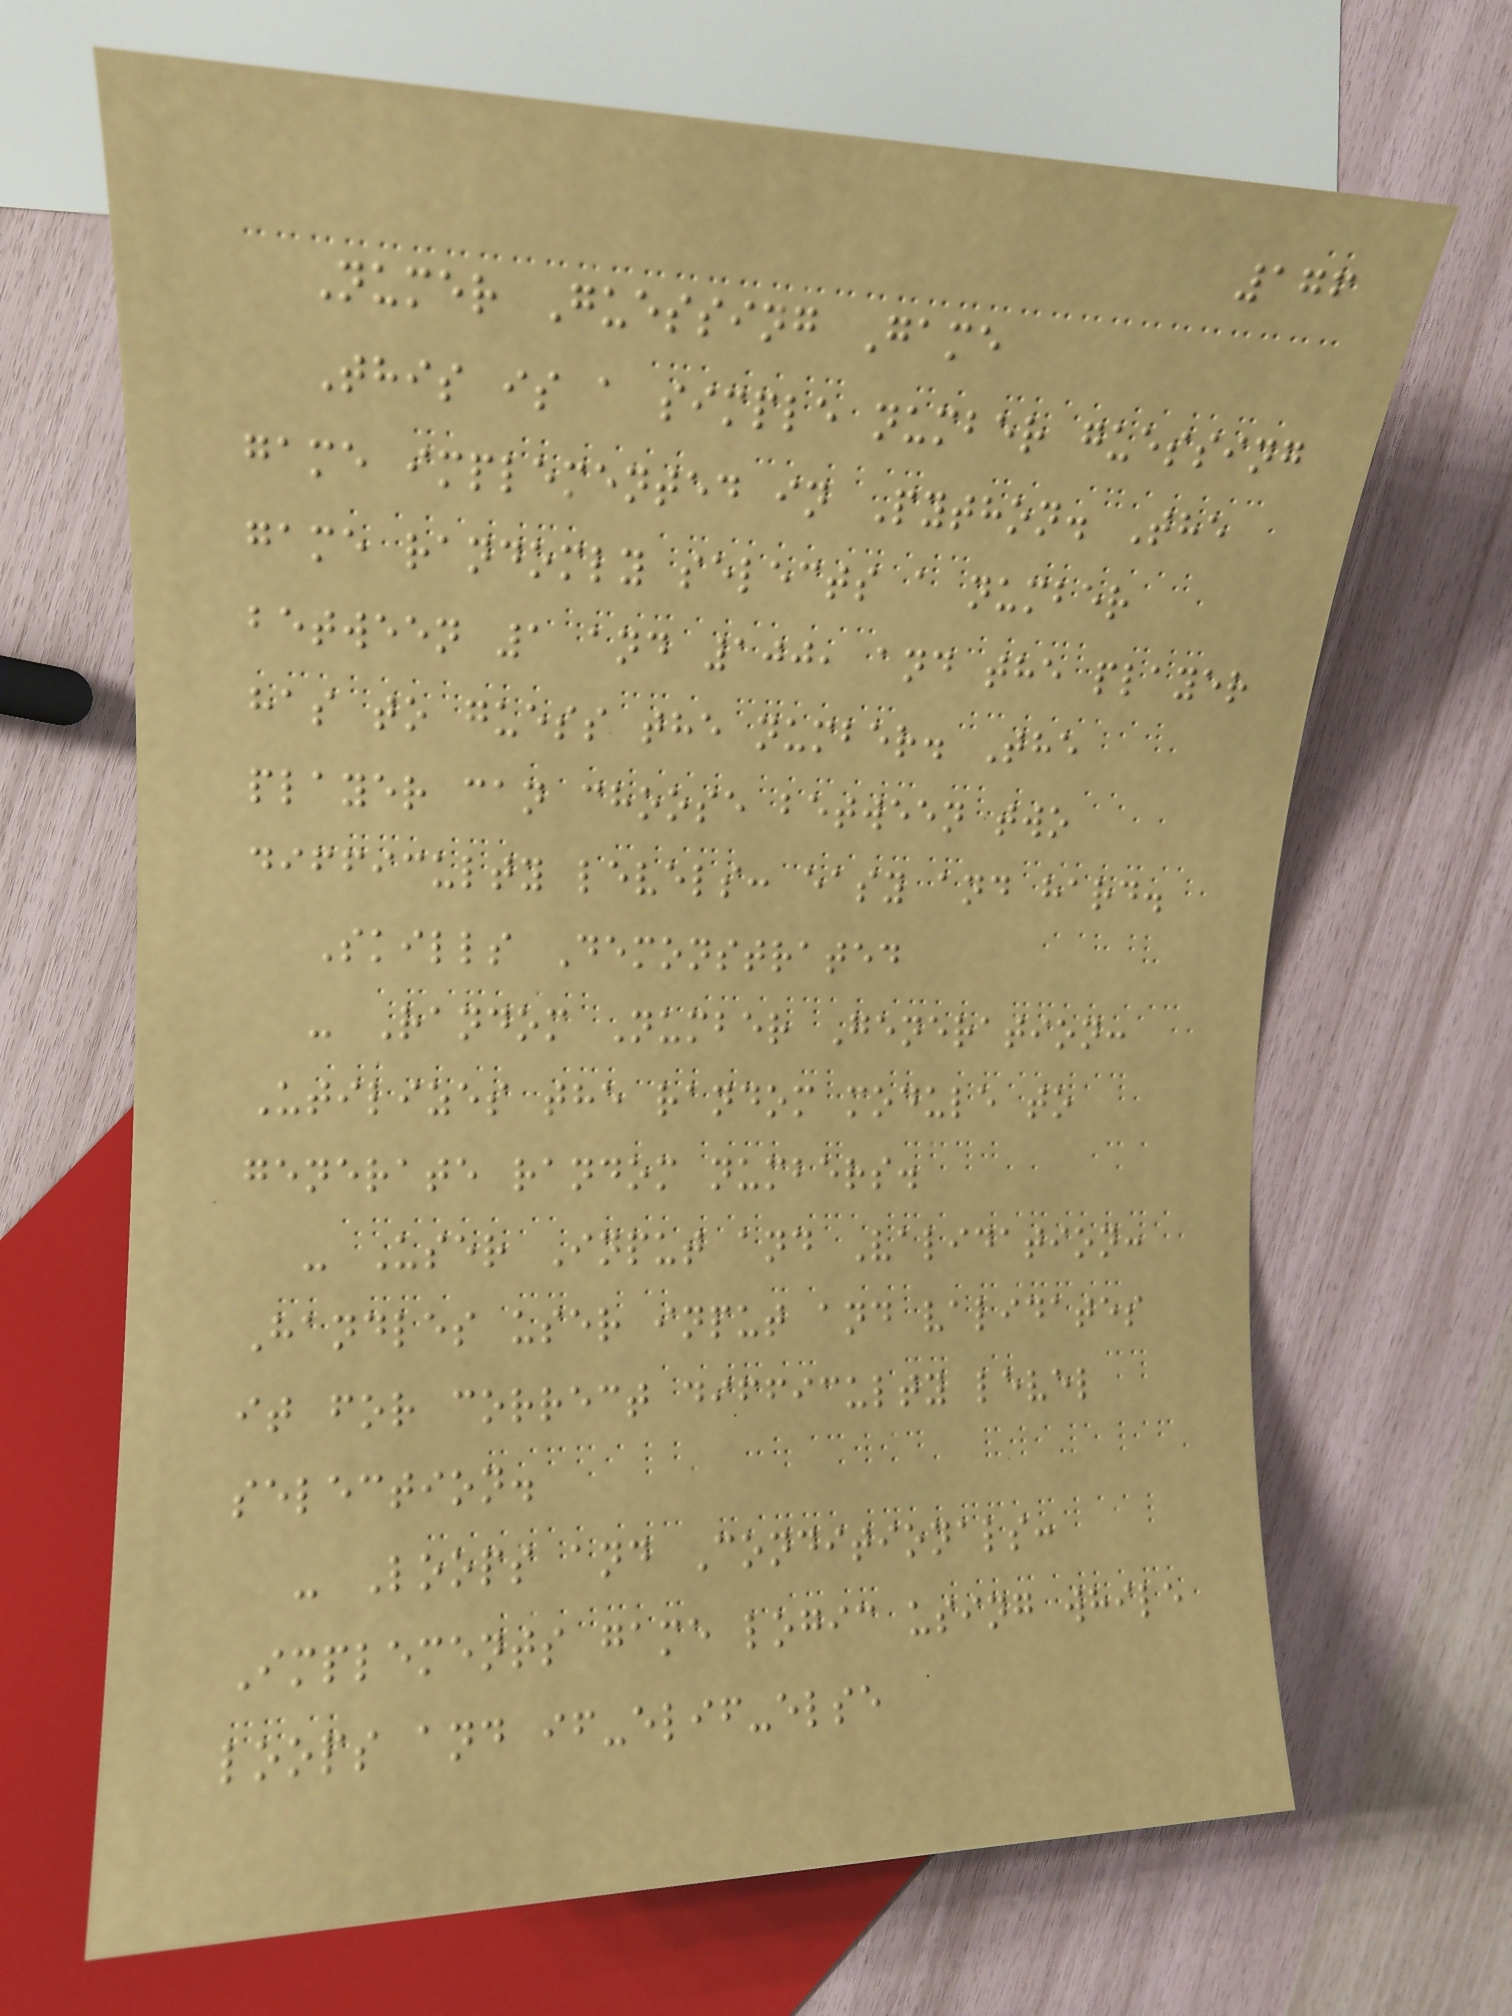176
Numer Guessing Game
This is a simple number guessing
game implemented in Python. The
game randomly selects a number
between 1 and 100, and the player
has to guess the number. The
player can choose between two
difficulty levels: easy and hard.
Skills Demonstrated
- Random Number Generation:
Utilizes the random module to
generate random numbers.
- User Input and Validation:
Handles user input and validates
it for correct difficulty level
selection.
- Loops and Conditionals:
Implements game logic using while
loops and if-elif-else
